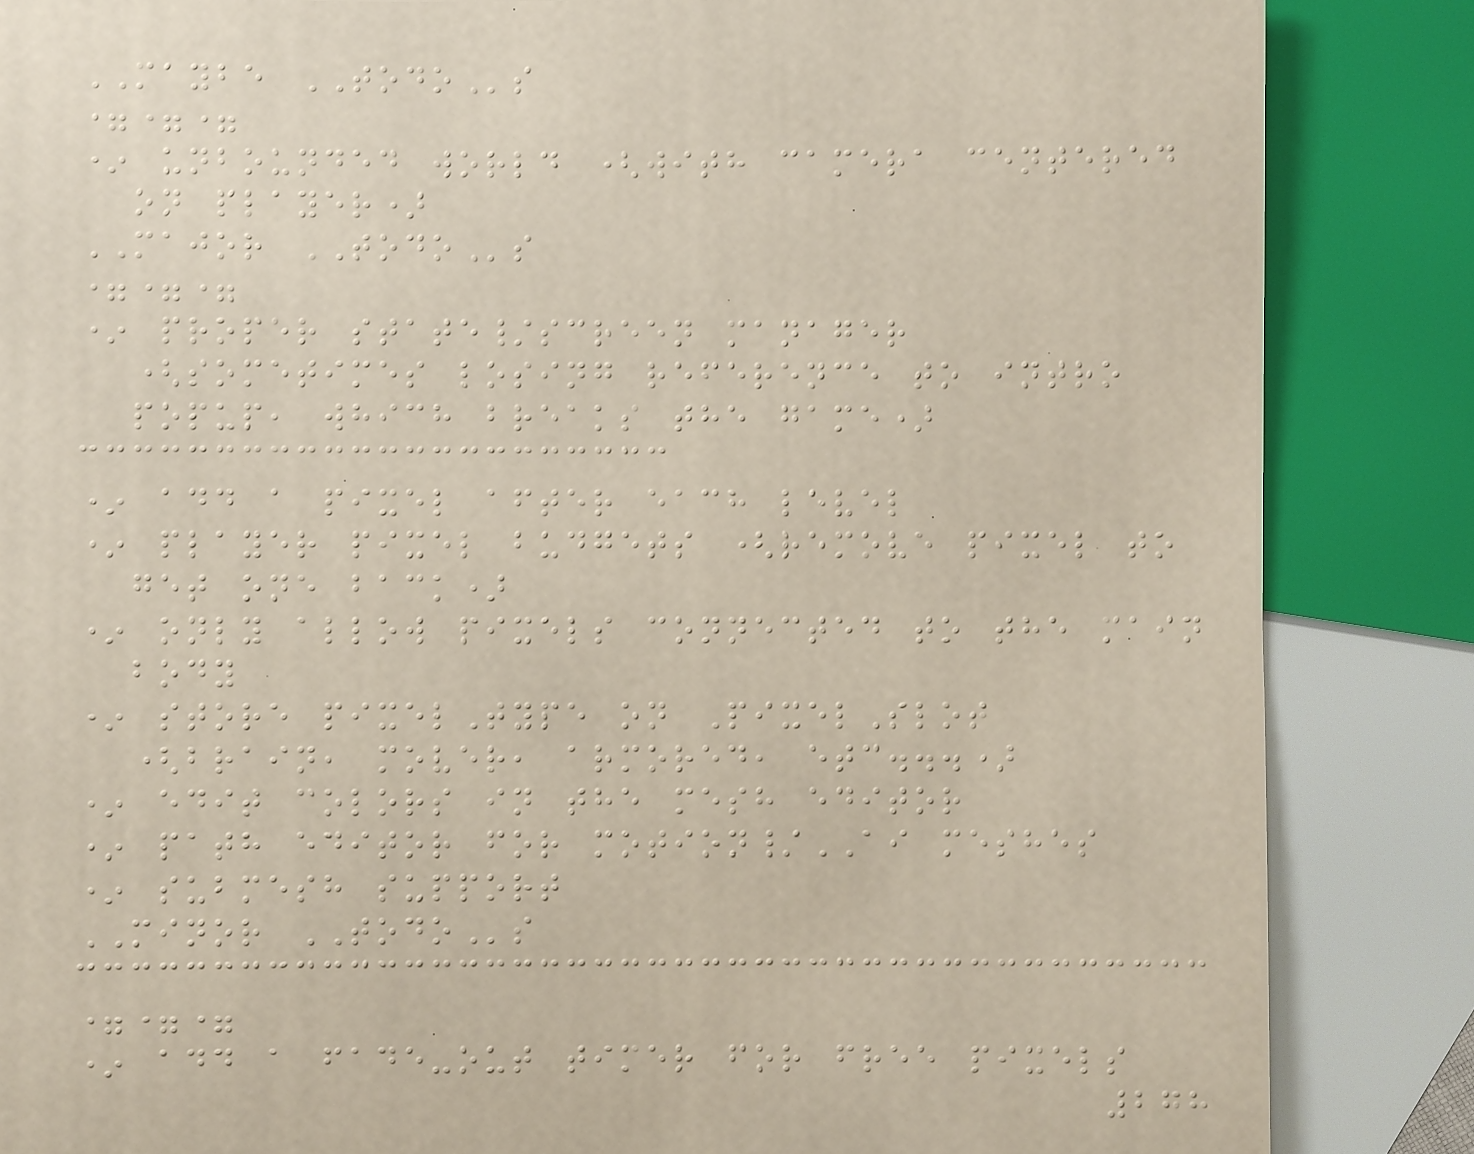MAYBE TODOs
===
* unbounded world (with camera centered
on player)
MAJOR TODOs
===
* proper state/screen manager
(sometimes losing reference to intro
popup, which breaks the game)
* add a pixel after each level
* player pixel budgets (remove pixel to
get one back)
* only allow pixels connected to the main
body
* store pixelType on PixelSlot
(brain, mover, armored, etc...)
* edit colors in the mesh editor
* path editor for motion/AI meshes
* submesh support
MINOR TODOs
===
* add a fade-out timer for free pixels
278
